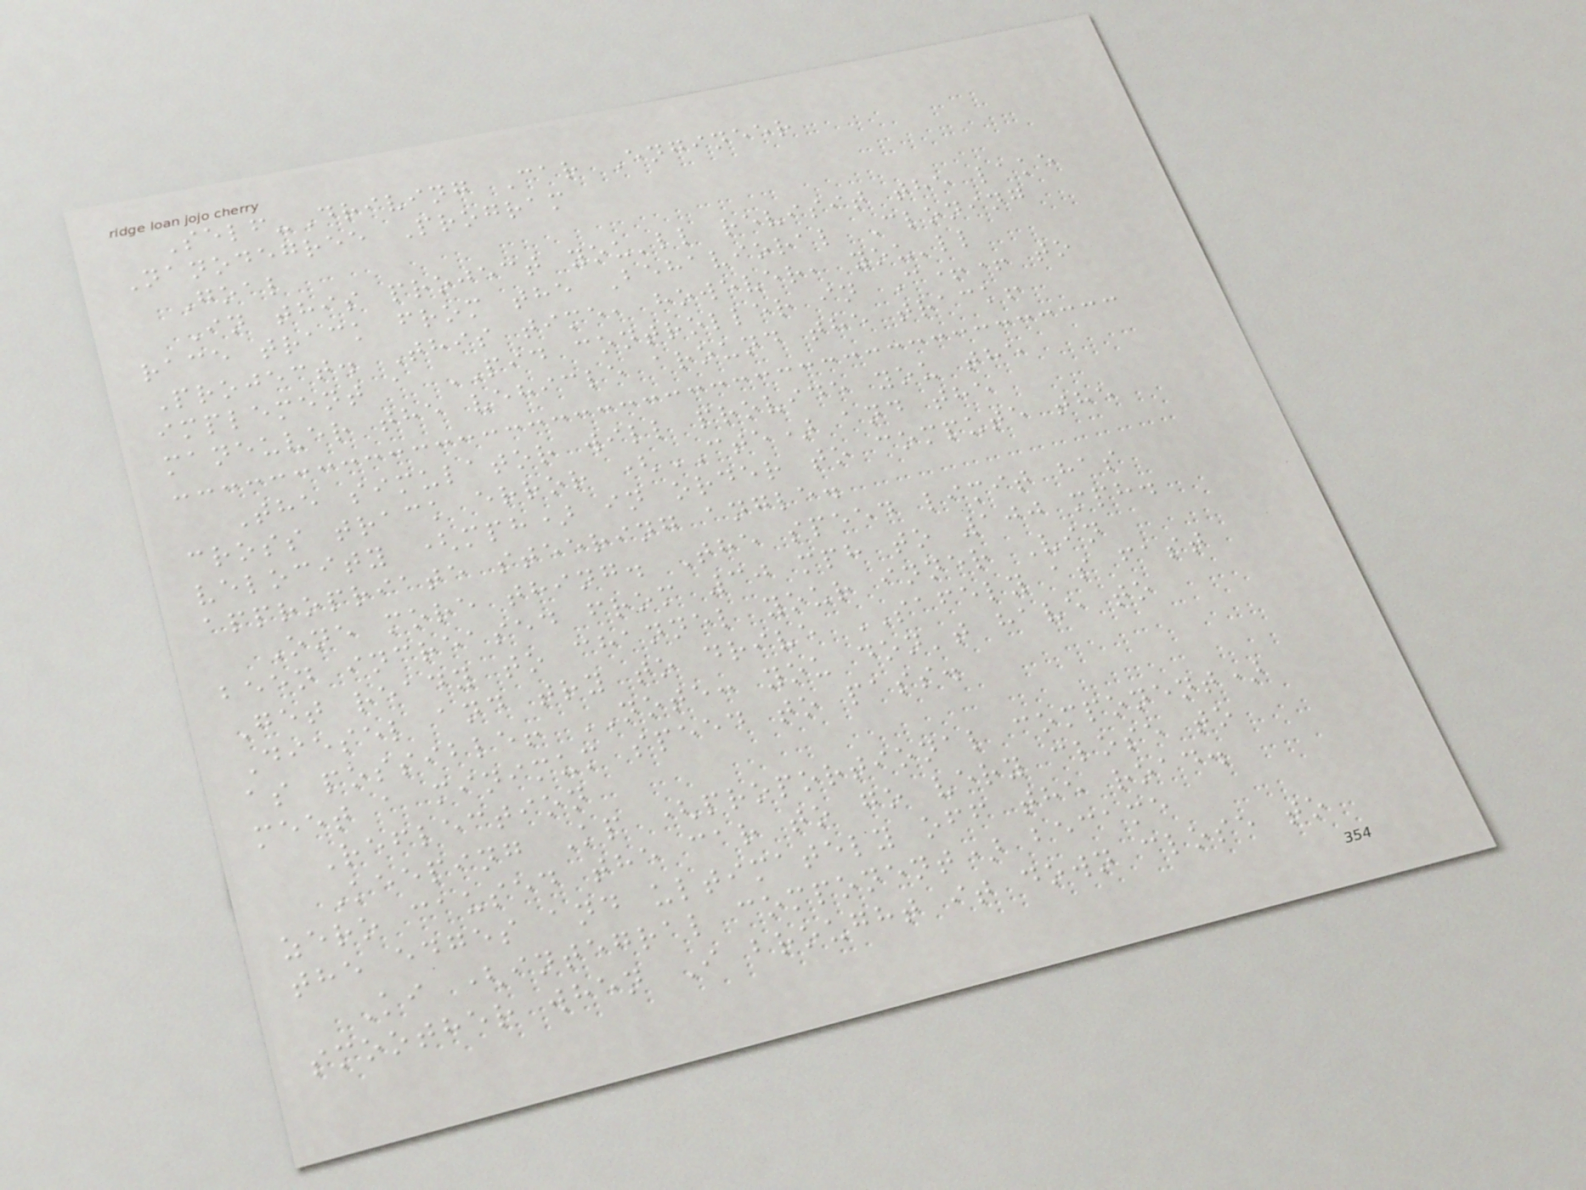Self-Driving Car Engineer
Nanodegree Program
Goal
In this project you'll revisit the lake
race track from the Behavioral Cloning
Project. This time, however, you'll
implement a PID controller in C++ to
maneuver the vehicle around the track!
The simulator will provide you the
cross track error (CTE) and the
velocity (mph) in order to compute the
appropriate steering angle.
One more thing. The speed limit has
been increased from 30 mph to 100 mph.
Get ready to channel your inner Vin
Diesel and try to drive SAFELY as fast
as possible! NOTE: you don't have to
meet a minimum speed to pass.
Reflection
Keeping Kp (proportional component)
zero caused the car to go very close to
the edges and ultimately off the road.
Ki (integral component) became
smoother when I brought it down close to
